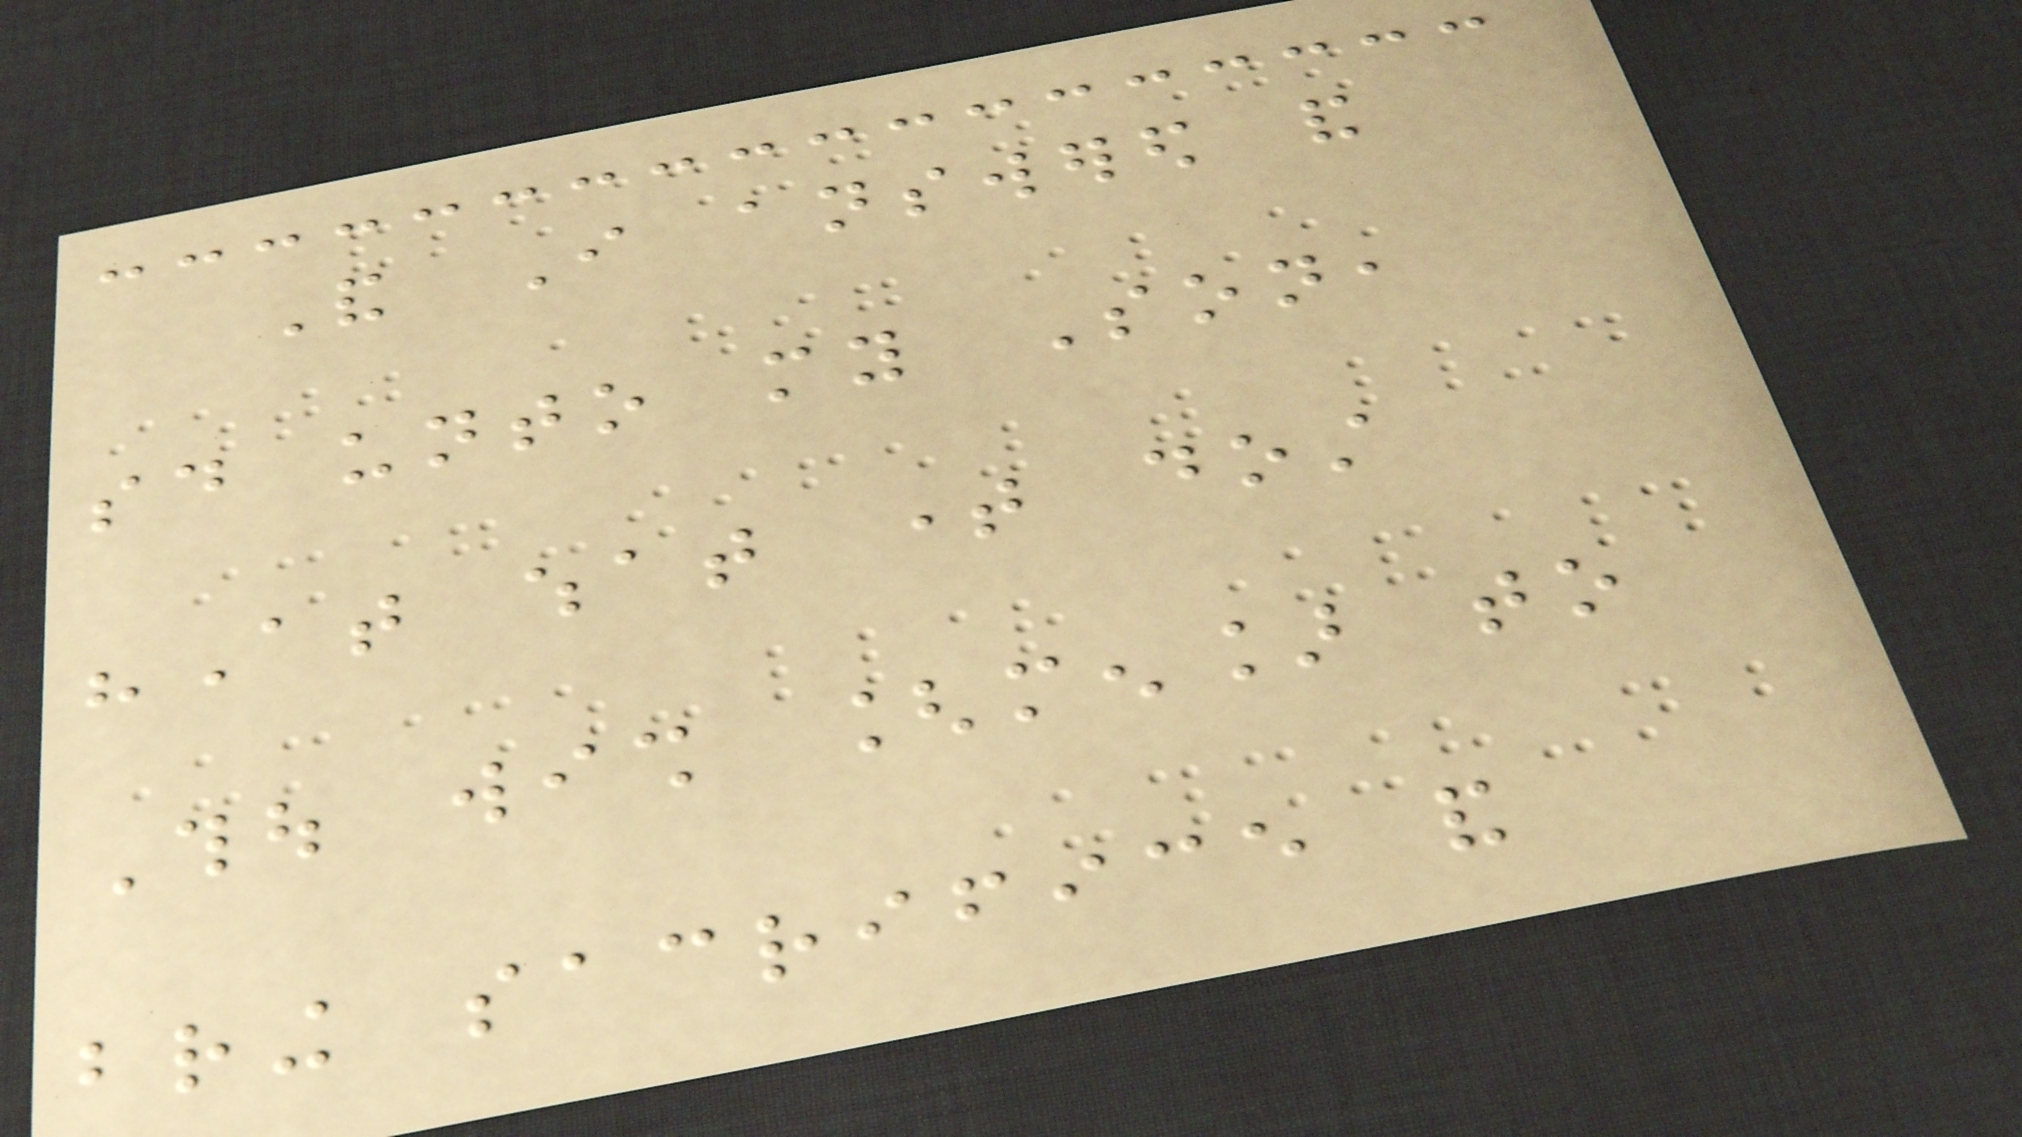And I answered and
said unto my Son,
"At what time dost
Thou wish [men] to
bring sacrifice and
